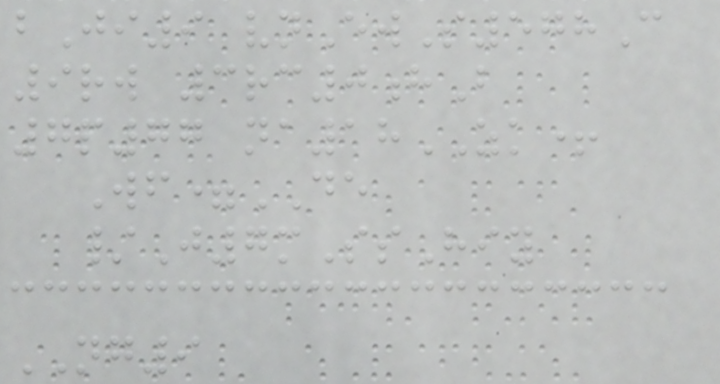bJi9 vnEwS578C
9rw 3rc0hB
7p77 na18ZK+
Wf=DE
/J7mSsHiy
NG9
